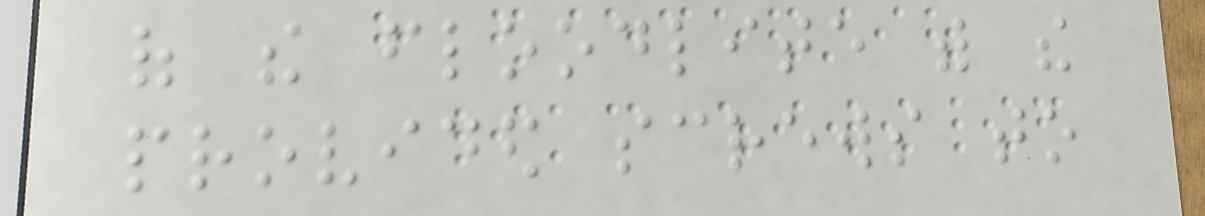of the floodlite with the
provided screws to
